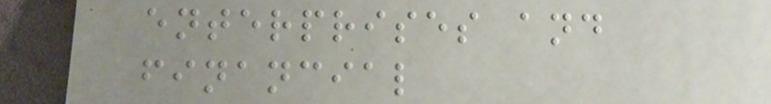enterprises and
financial
